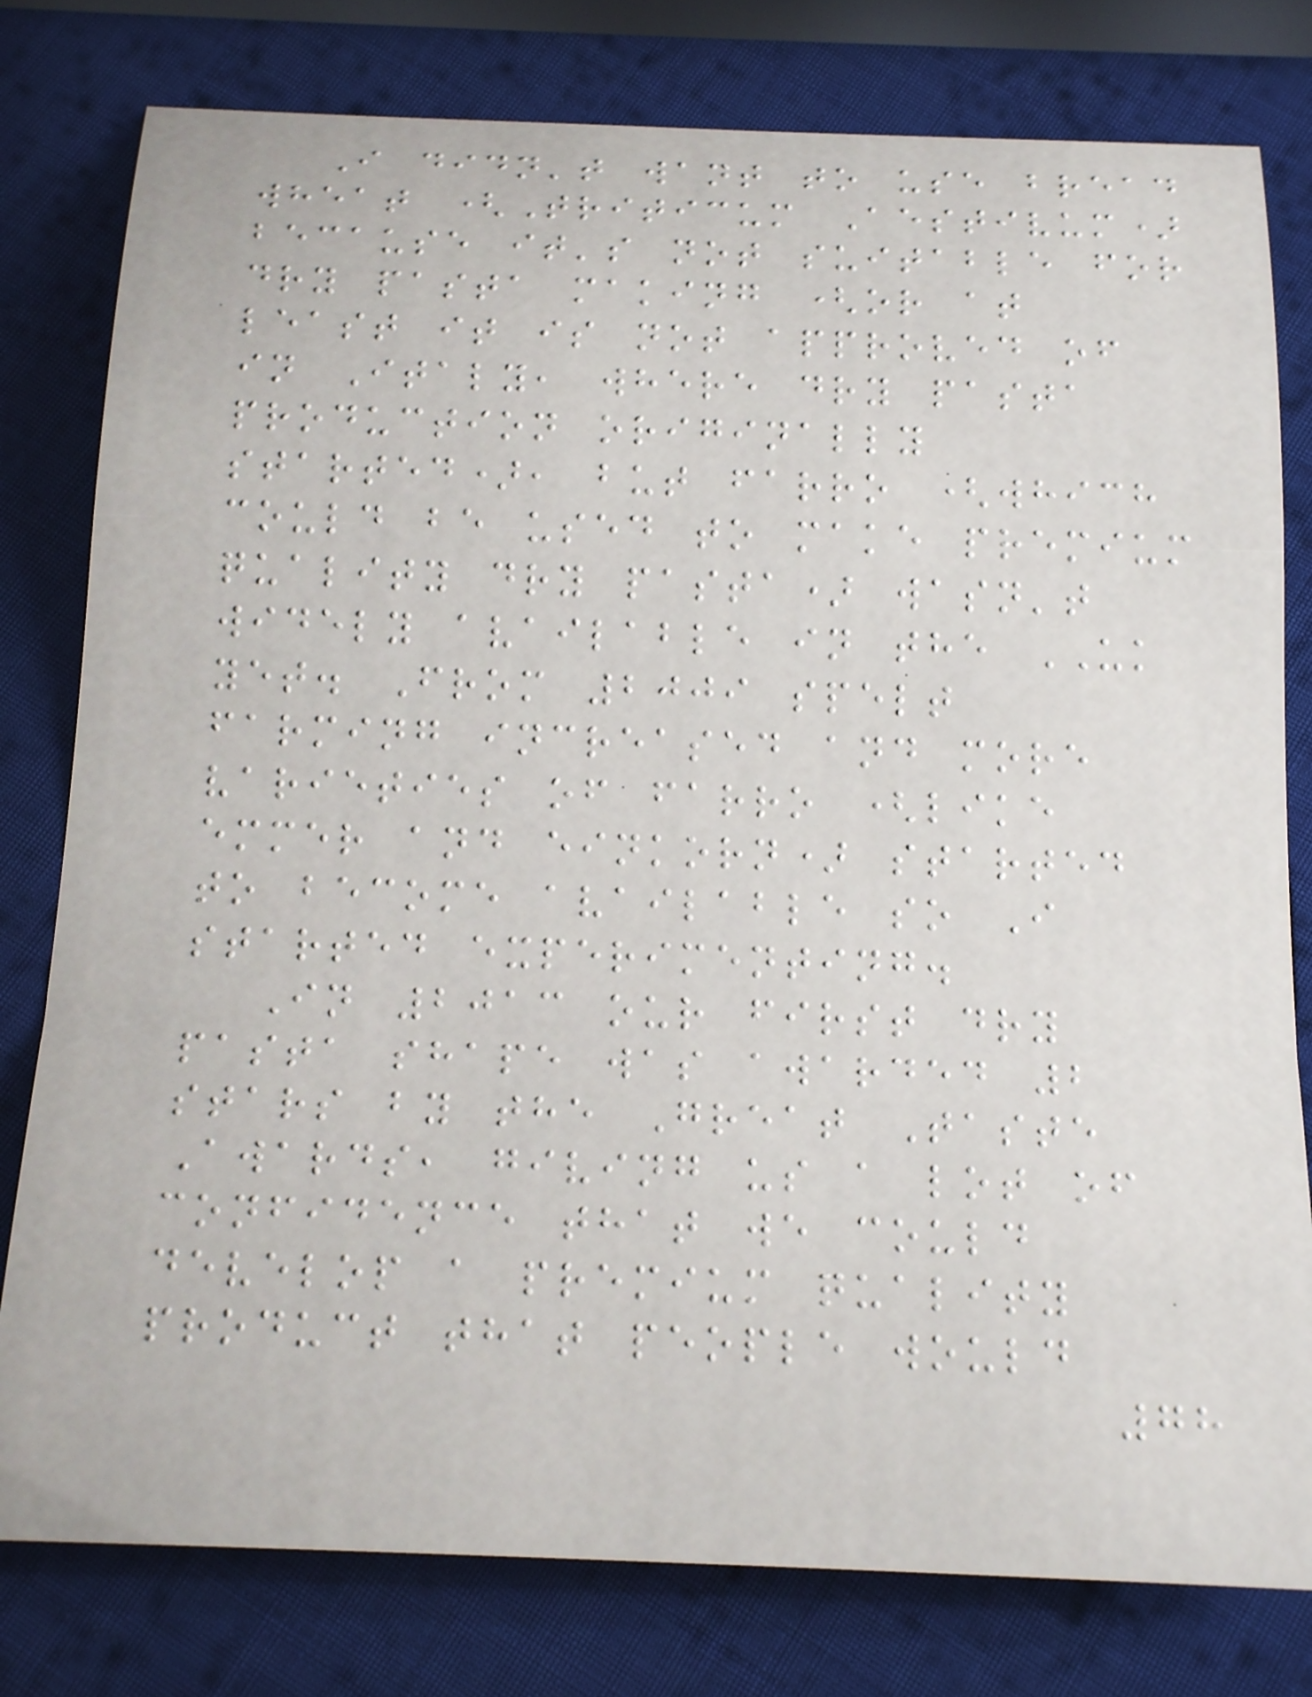I didn't want to use bread
wheat (Triticum Aestivum)
because it's not suitable for
dry pasta making (or at
least it is not approved of
in Italy, where dry pasta
production originally
started), but farro (which
could be used to make premium
quality dry pasta) wasn't
widely available in the UK
yet. From 2009 spelt
farming increased and more
varieties of farro (like
emmer and einkorn) started
to become available so I
started experimenting.
In 2013 our first dry
pasta shape was awarded 2
stars by the Great Taste
Awards, giving us a lot of
confidence that we could
develop a premium quality
product that people would
78
